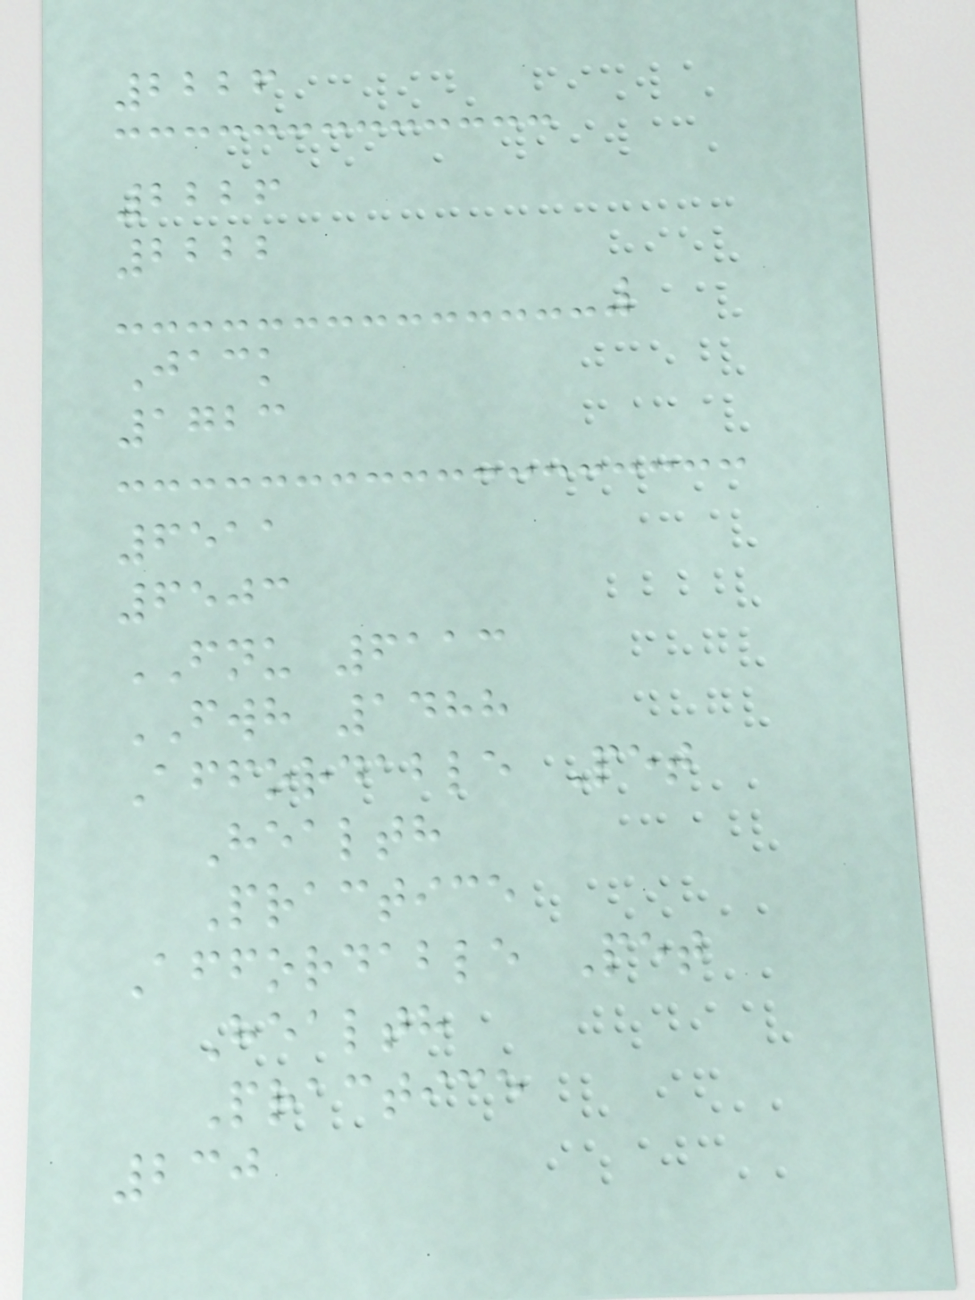2226
2226
2222
Jack
1723
6511
6503
FNU 6113
FWH 1488
Affordable Pet
Health
Practice
Affordable Pet
Health
Practice
230
